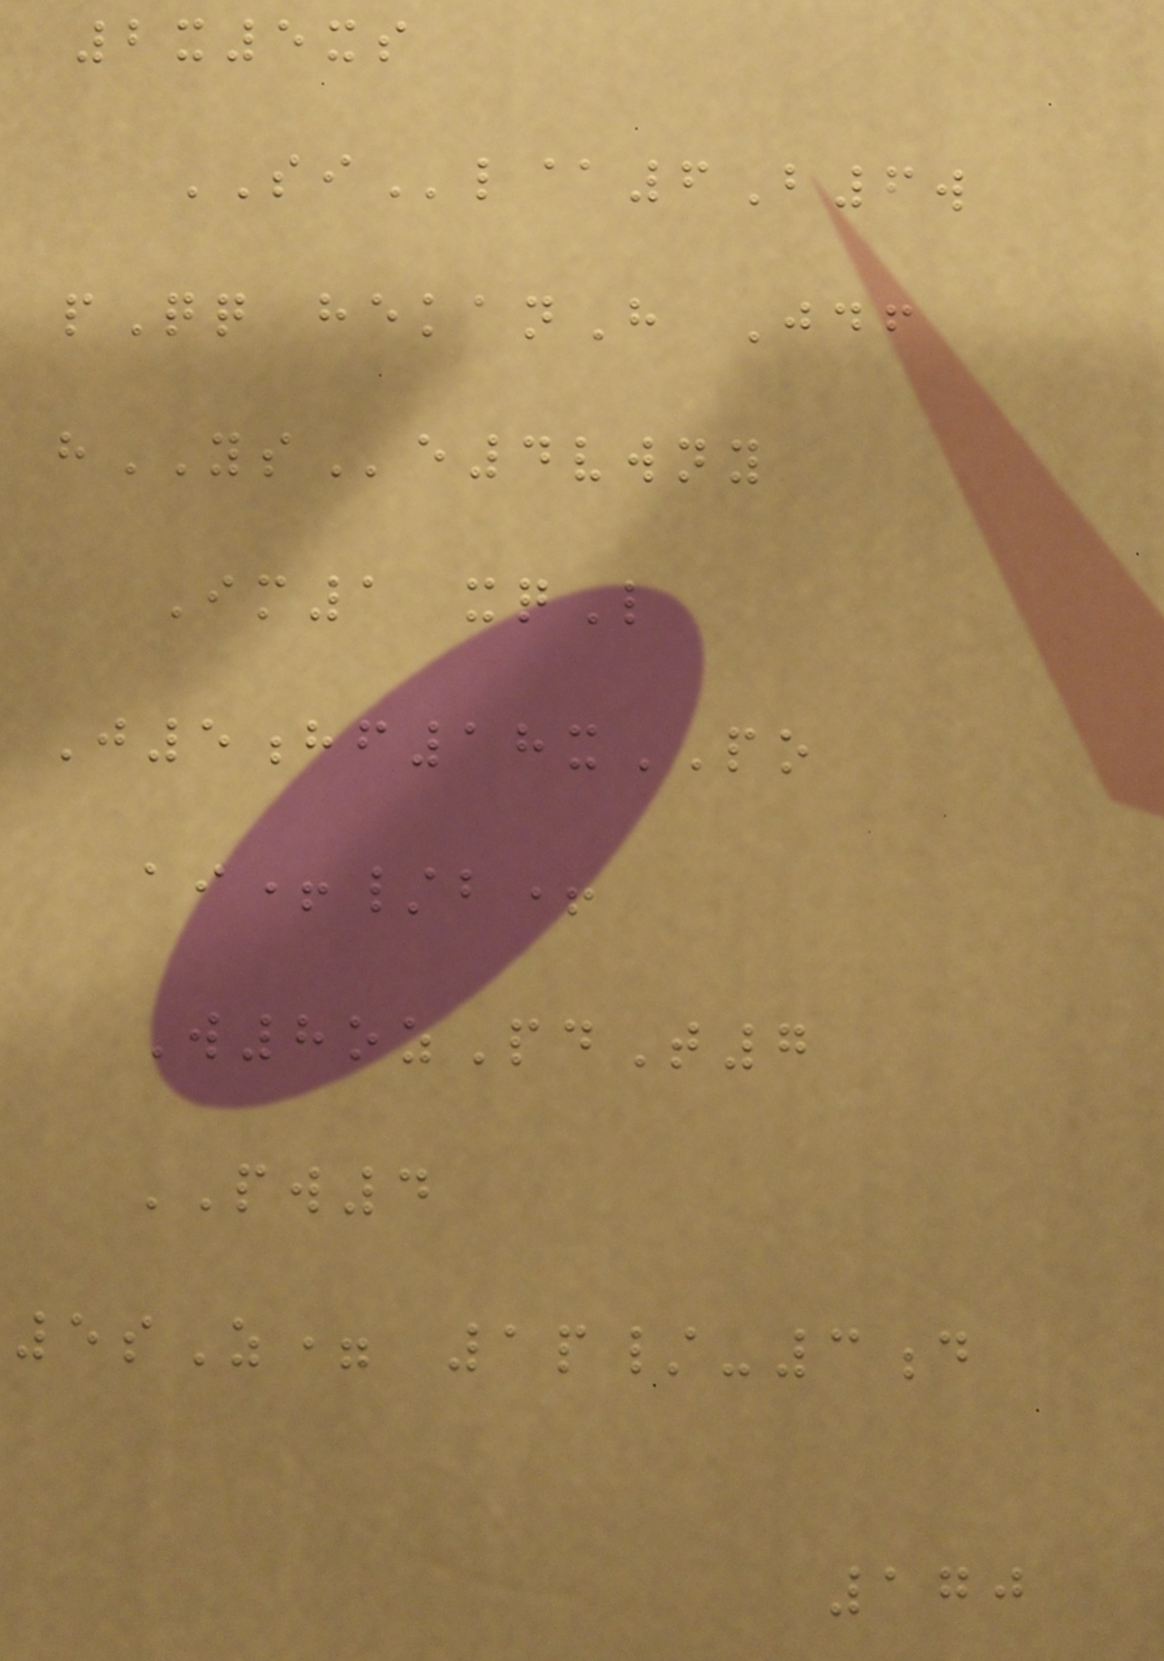2x5xs
SIl@6B6w
pQq hekanH Jdf
hYSe4vwny
Im1 xqL
J5hf18xPO
ai+/b+
W8ozPdT7
PW4
5sZ= 1p/-3d
170
